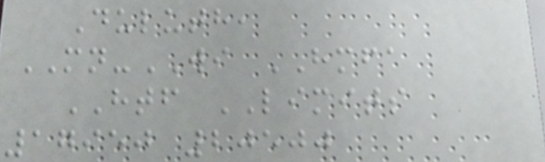Duluth,
MN-WI HMFA
HTF LIMITS
17950 20500
